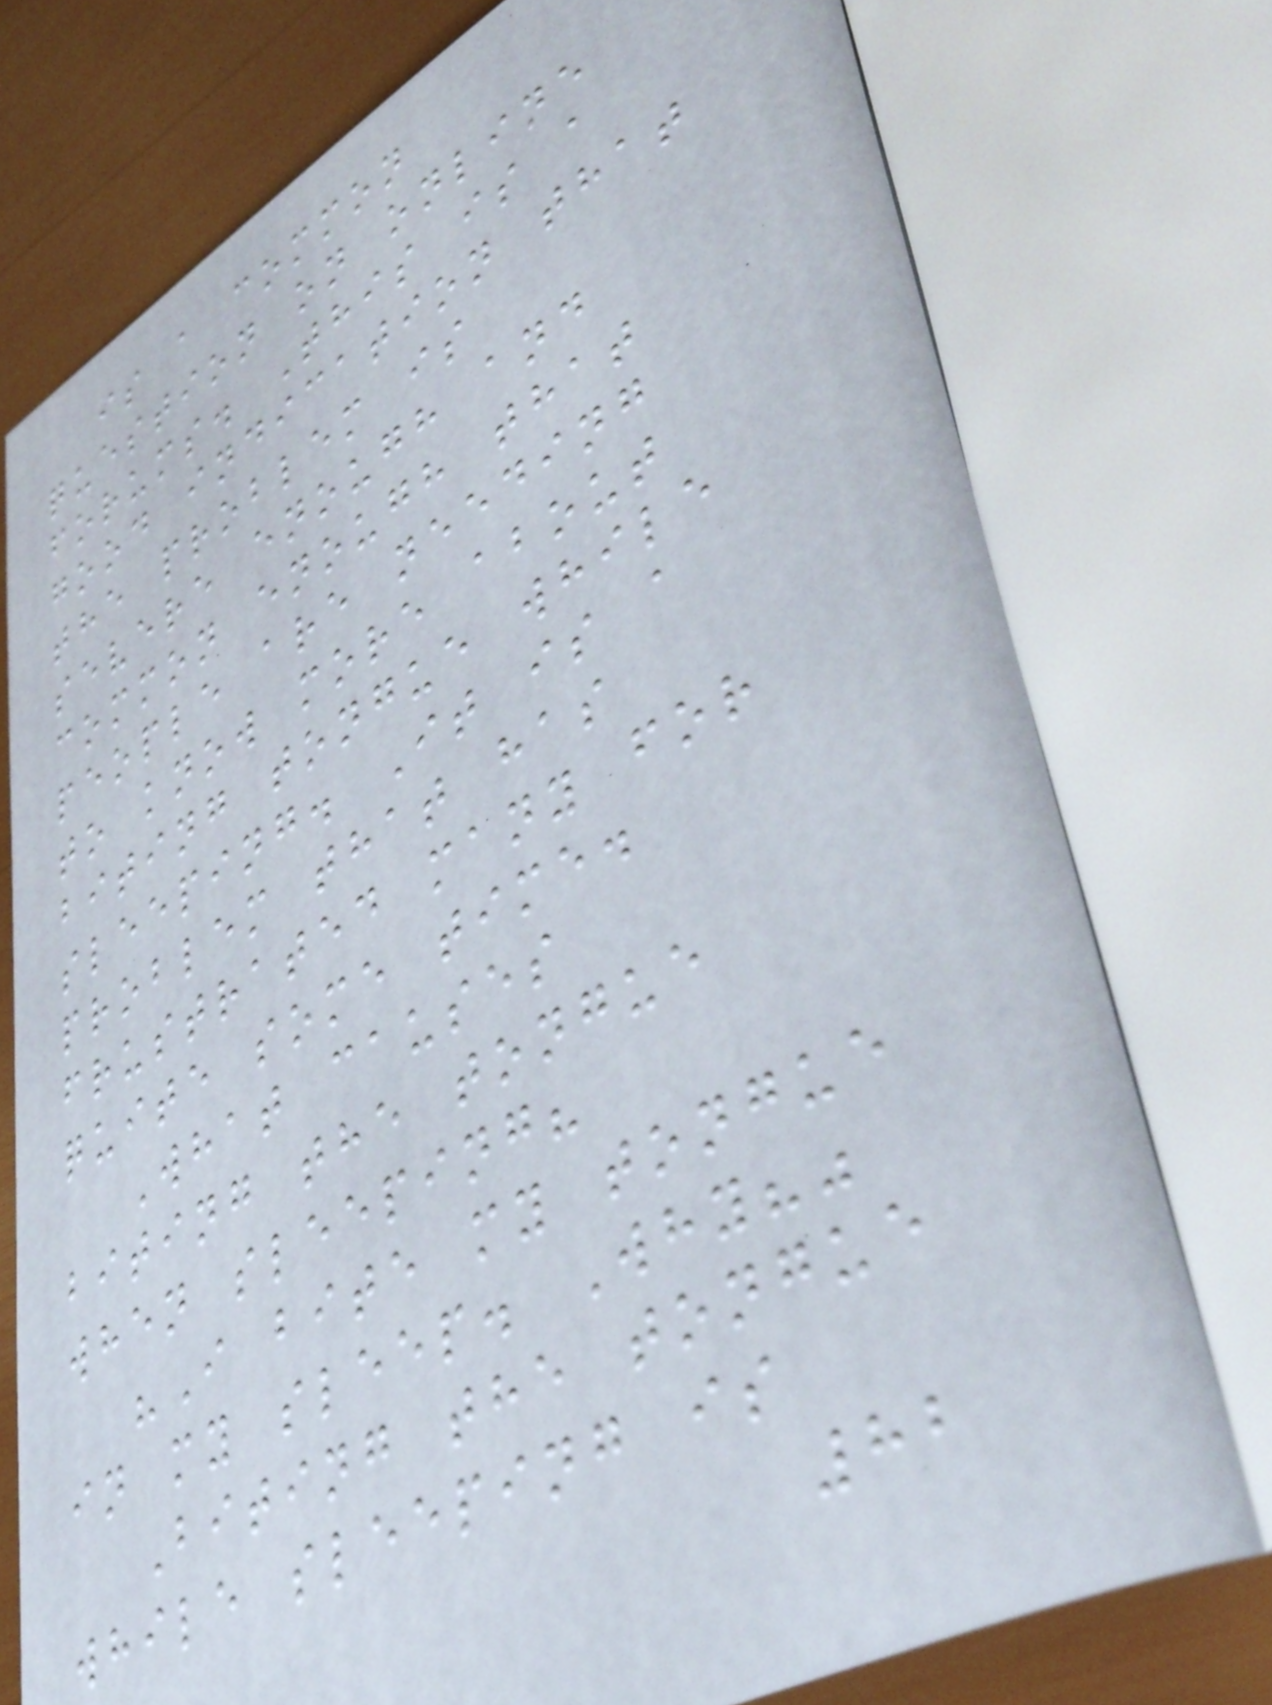is a common
question on online
forums. This is a
good indication that
the problem is
severe enough and
common enough that
people are needing
to know more about
biting tongue while
sleeping. It is a
problem that has
frustrated many for
quite some time.
What causes
biting the tongue
when sleeping?
"I bite my tongue
in my sleep. Why?"
Biting the tongue
while sleeping is
82
